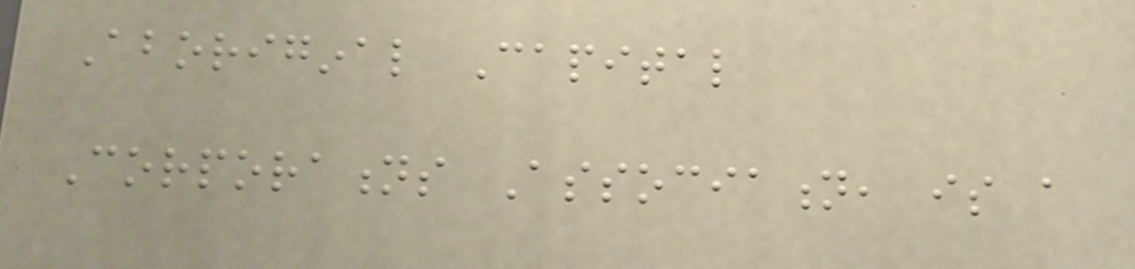Aboriginal Capital
Corporations Association, is a
